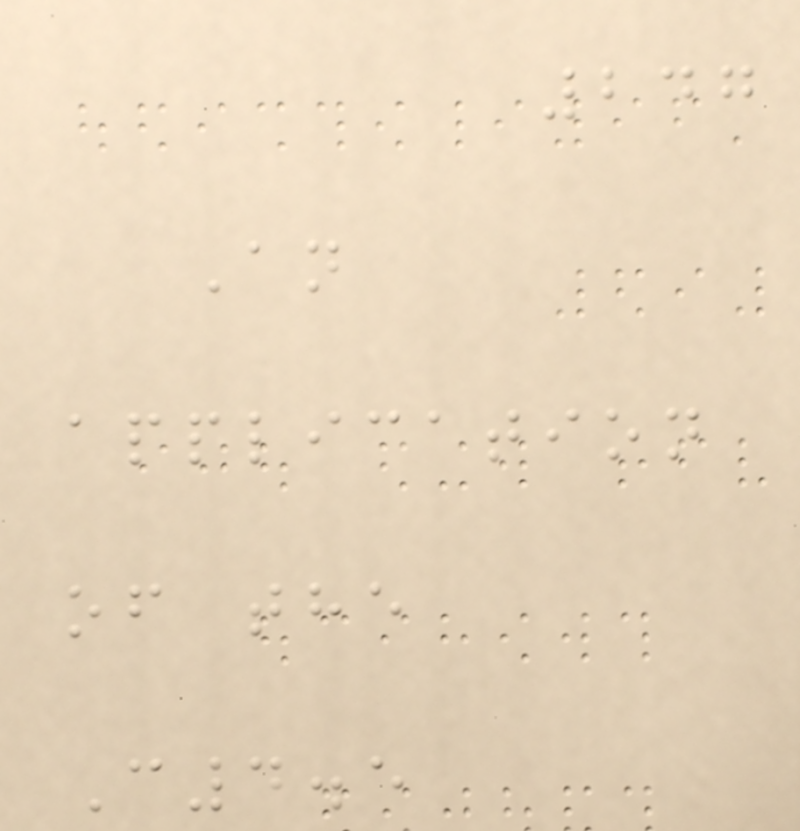247
An
application
of the
C4.5
